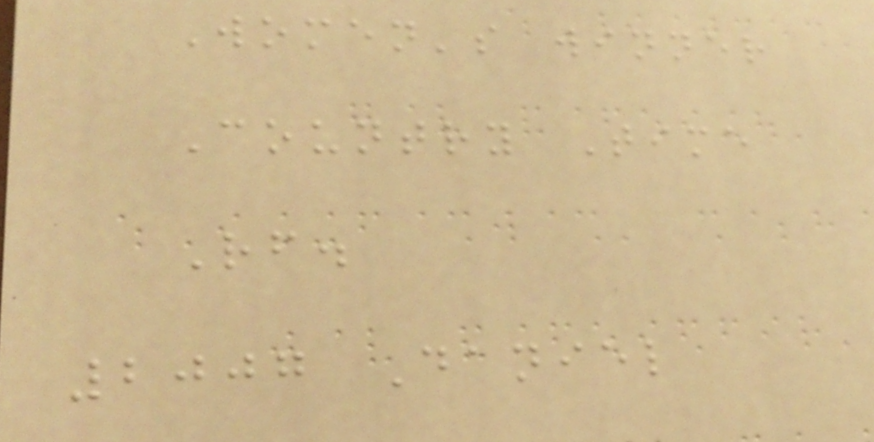Women's winner
Country Time
Rf.
2007 Daniel
